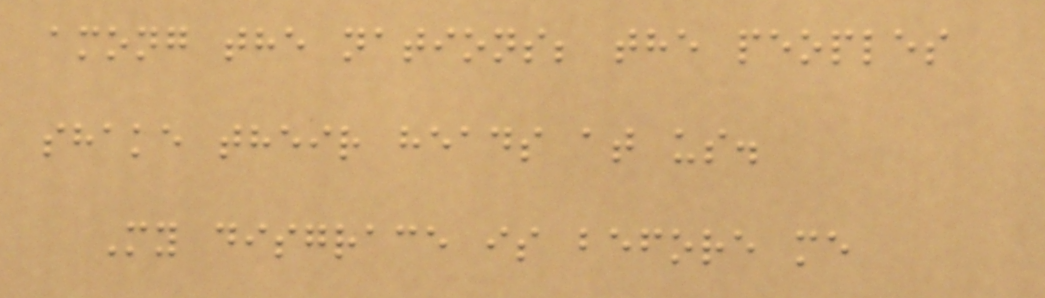among the nations; the peoples
shake their heads at us.
My disgrace is before me
